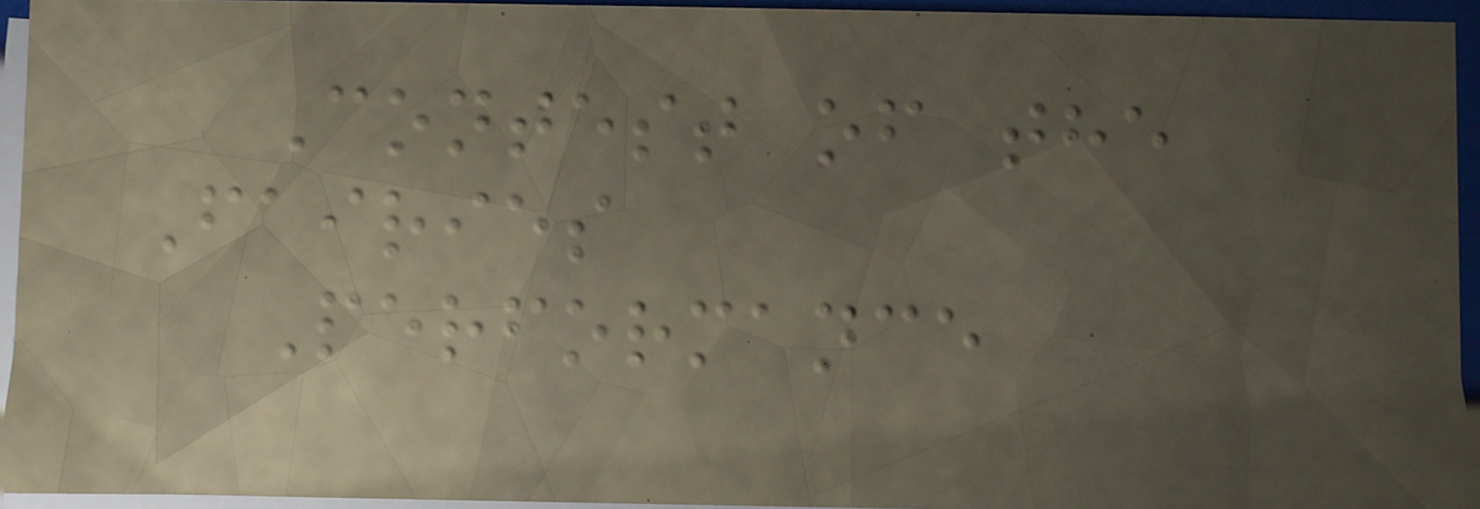Contest of the
Fairies
Performance
